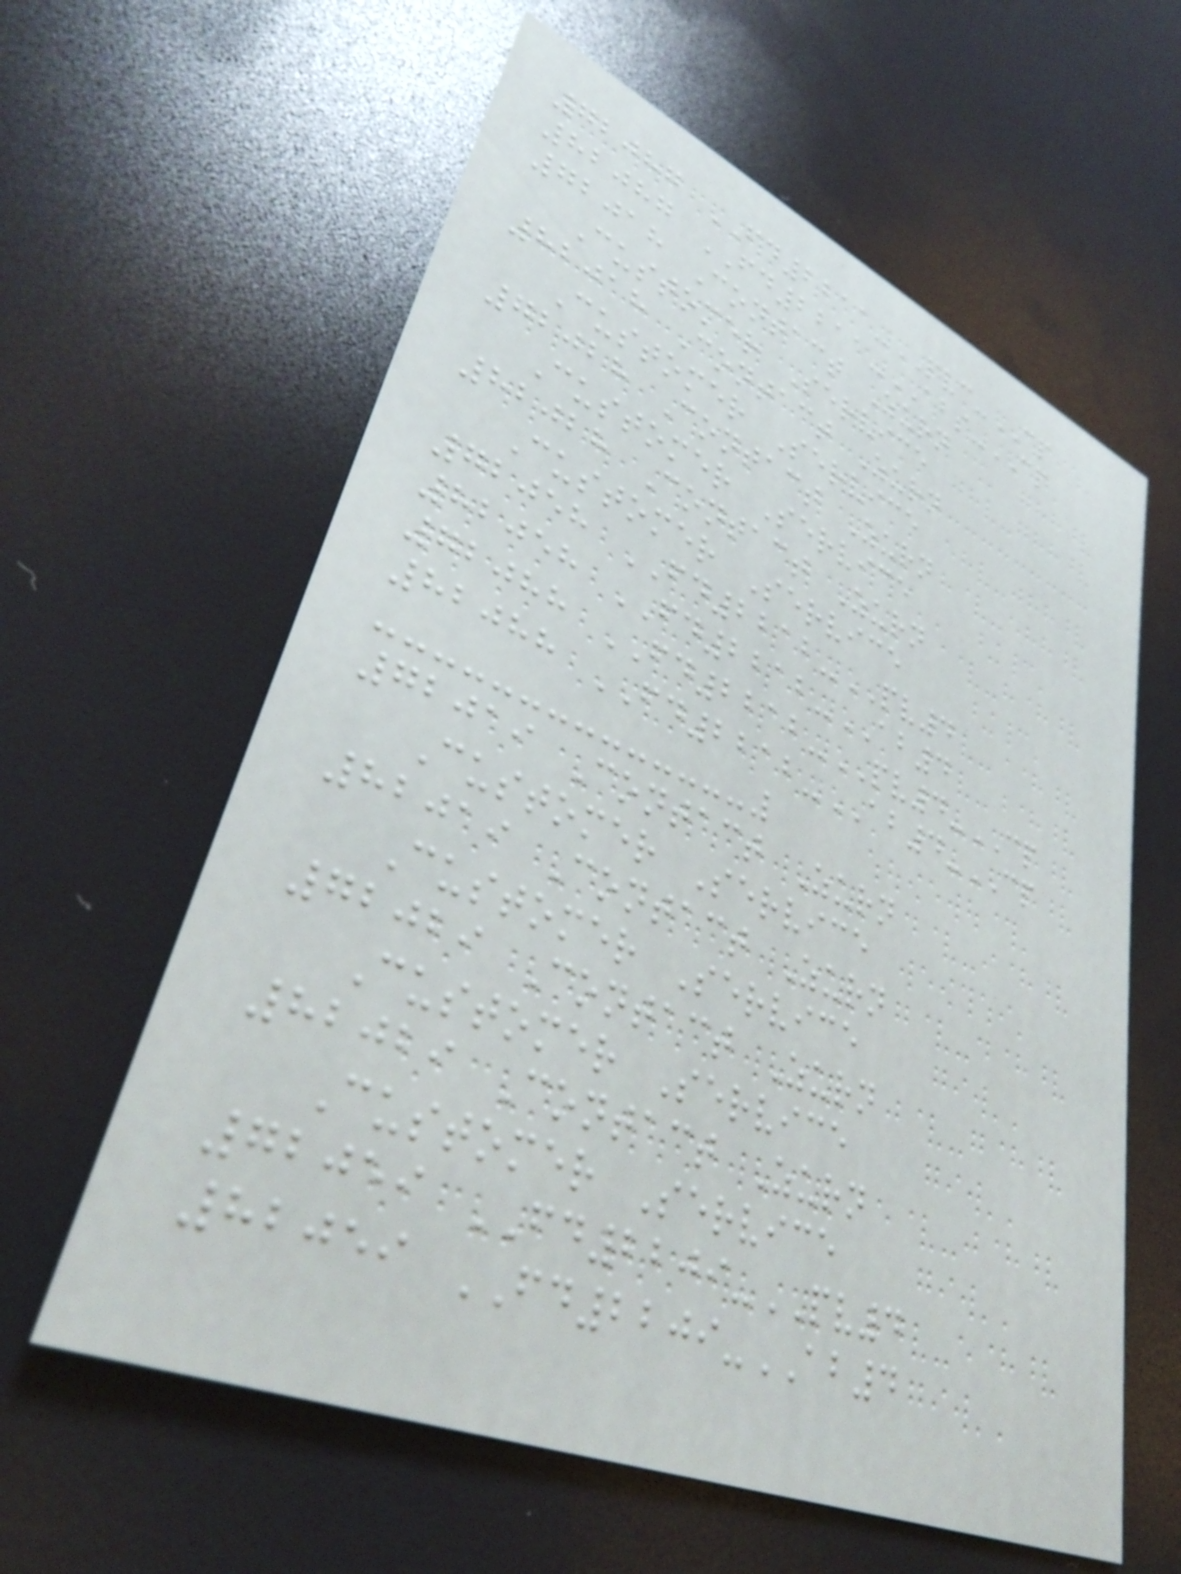72087 FD2211-PVC-CP
82087 FD2211-ABS-CP
72018 Contact Zurn
Customer Service
82018 Contact Zurn
Customer Service
72028 Contact Zurn
Customer Service
82028 Contact Zurn
Customer Service
72058 FD2212-PV4
82058 FD2212-AB4
72088 FD2212-PV4-CP
82088 FD2212-AB4-CP
72019 Contact Zurn
Customer Service
82019 Contact Zurn
Customer Service
72029 Contact Zurn
Customer Service
82029 Contact Zurn
Customer Service
72059 FD2209-PV4
82059 FD2209-AB4
